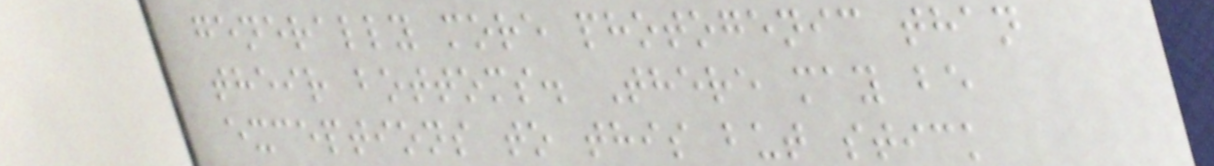generally more photogenic than
their bottoms. There may be
exceptions to this but stick
